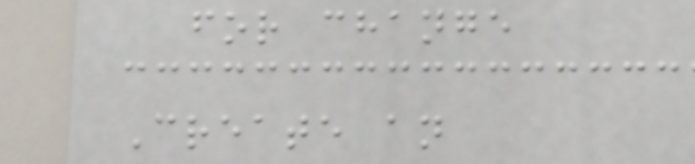for change
Create an
